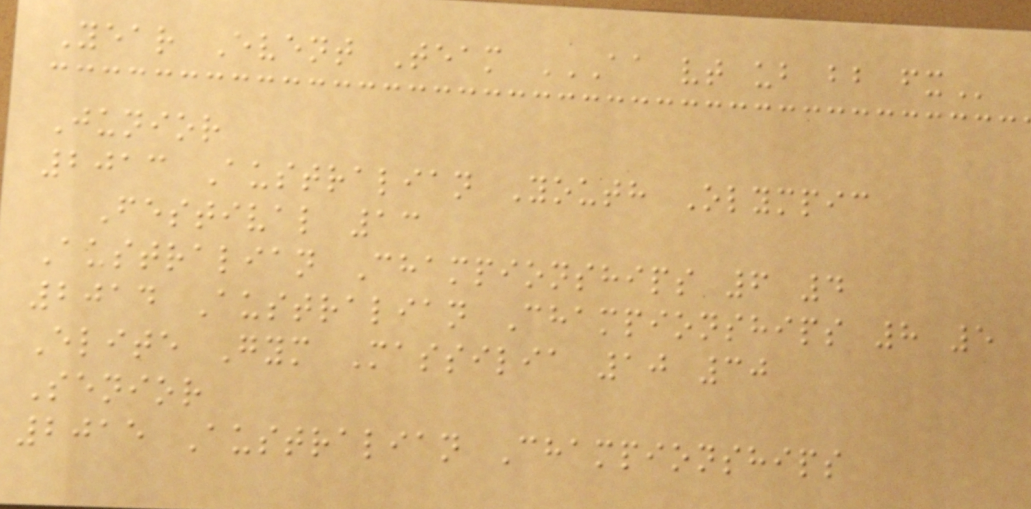Year Event Team AA VT UB BB FX
Junior
2013 Australian Youth Olympic
Festival 13
Australian Championships 6 4
2014 Australian Championships 8 5
Elite Gym Massilia 10 30
Senior
2015 Australian Championships
